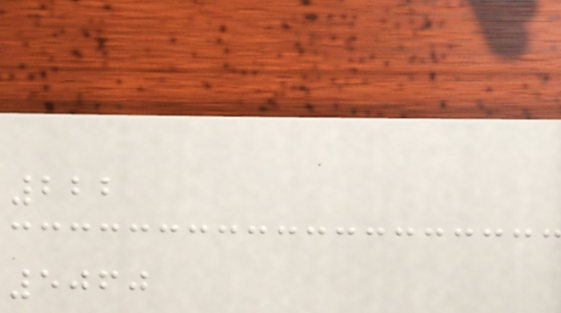222
5060
